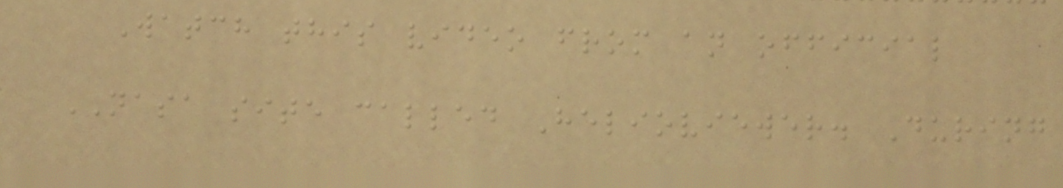Watch this video from an official
NASA site called Helioviewer. During
